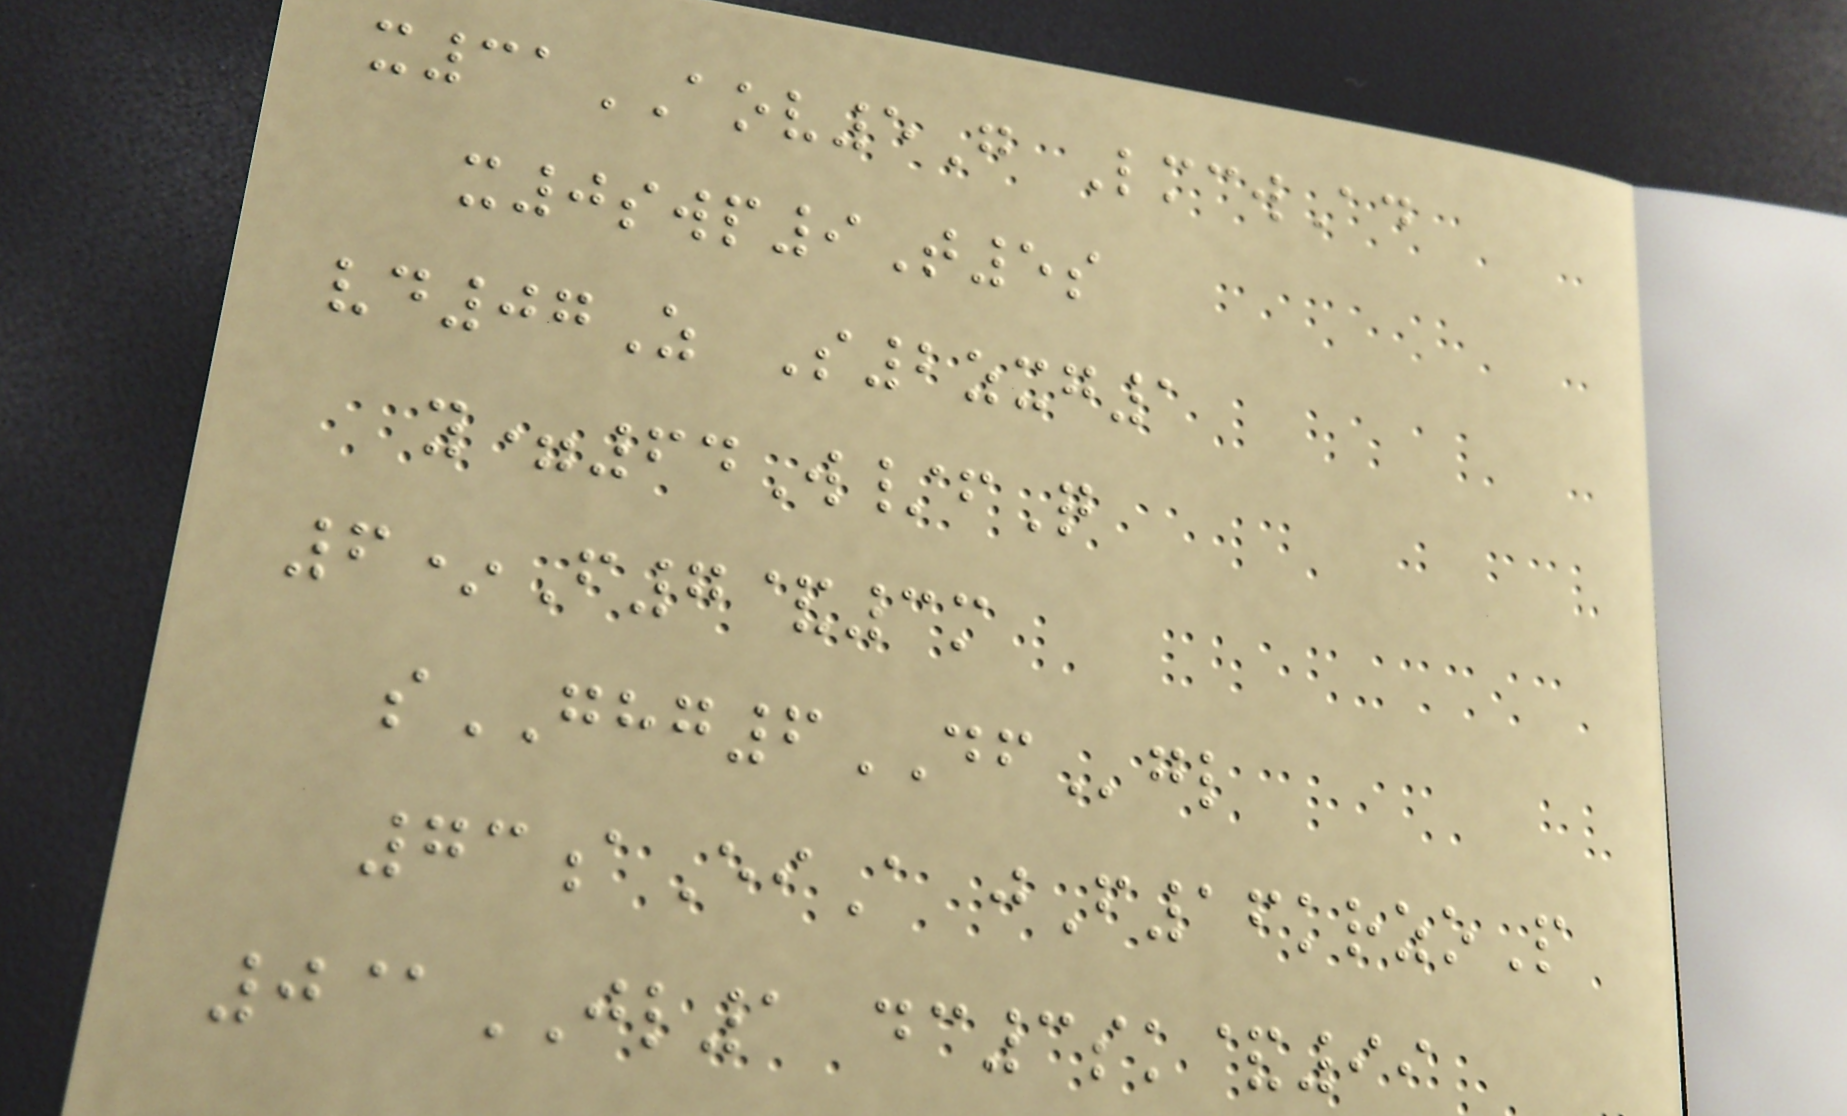x31AOV5G LmcwAd
x0swp9T5s
vd07Z S2zxg1
y=64W/fQ
6*F7&3m
sGHG6DFgl
73aEiA jF16krzoP
0@JL1 dc3sk&99
